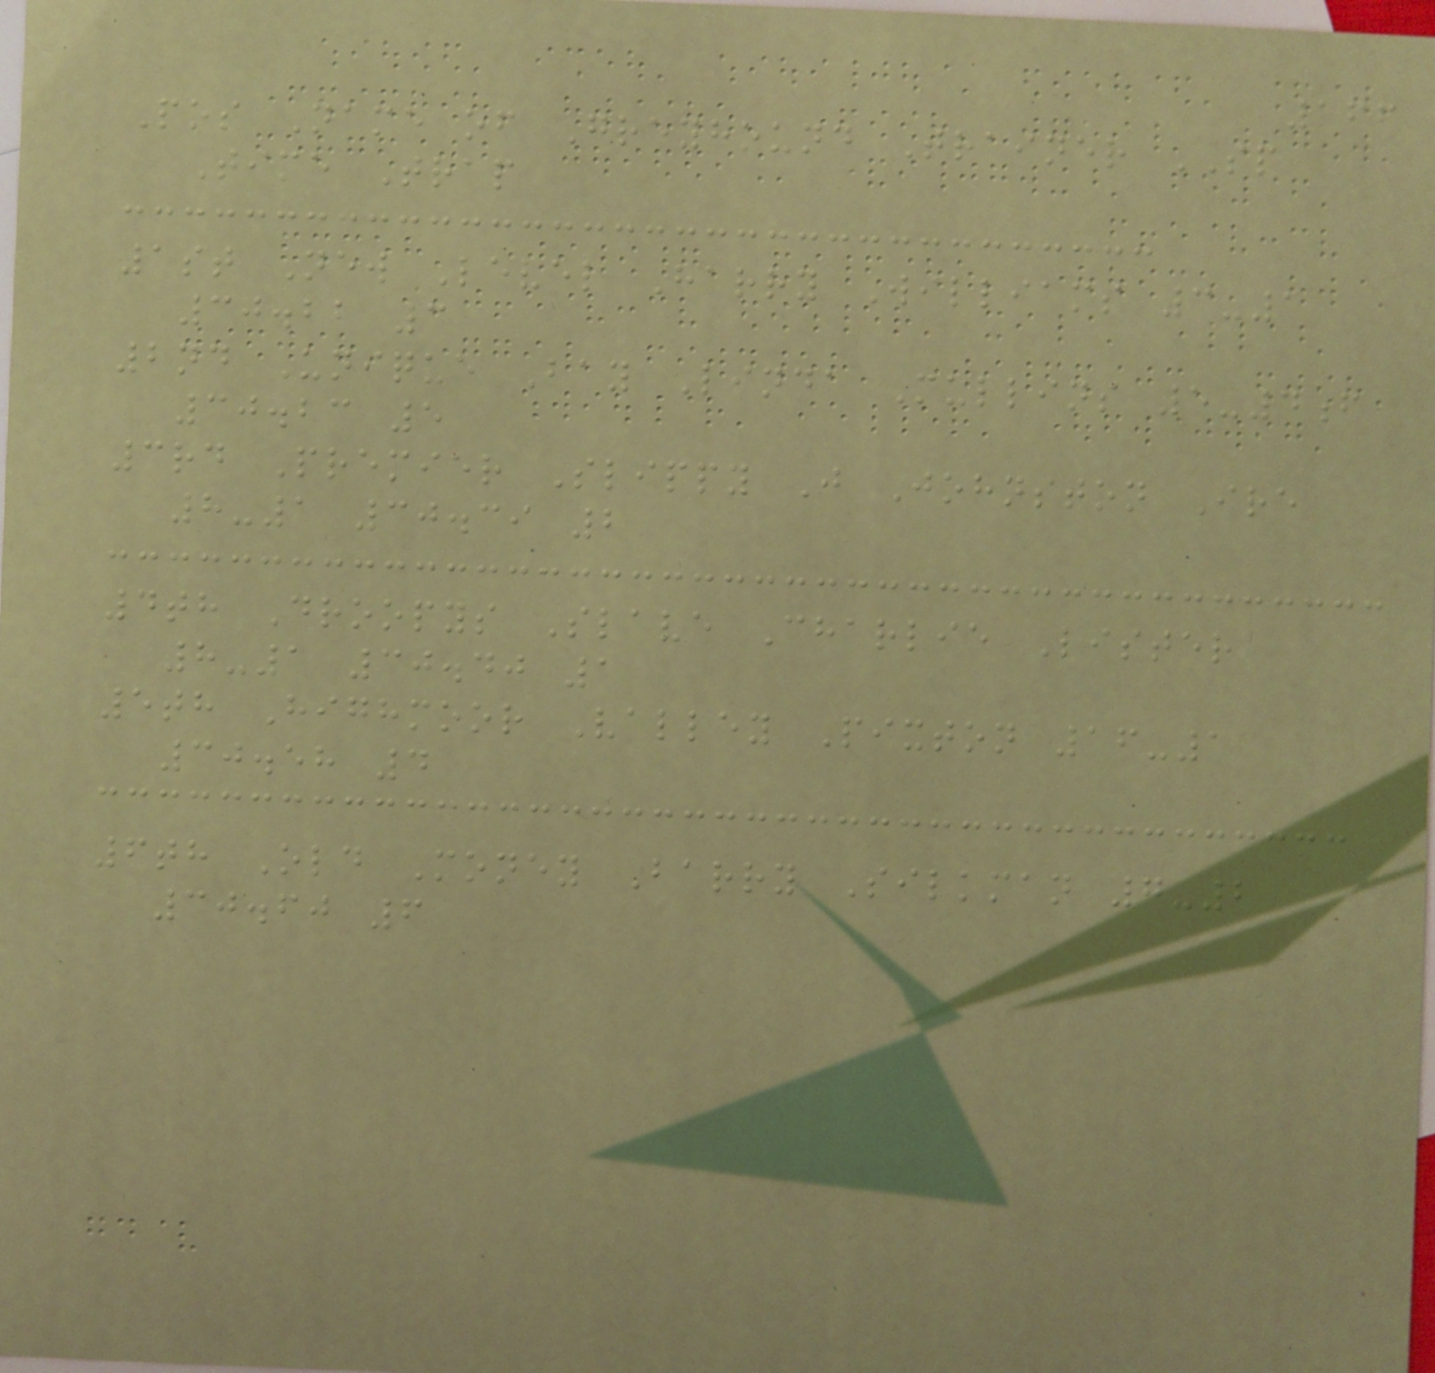166
Pos Name of Greyhound Trainer SP
Time Trap
1st New Level Harry Williams 3-1
30.22 3
2nd Unique Bay Linda Mullins 5-4f
30.23 5
3rd Premier Slippy J Johnston Ire
8-1 30.39 2
4th Droopys Slave Charlie Lister
8-1 30.40 1
5th Highmoor Valley Pixton 16-1
30.58 4
6th Old Money Barry Silkman 7-2
30.60 6
